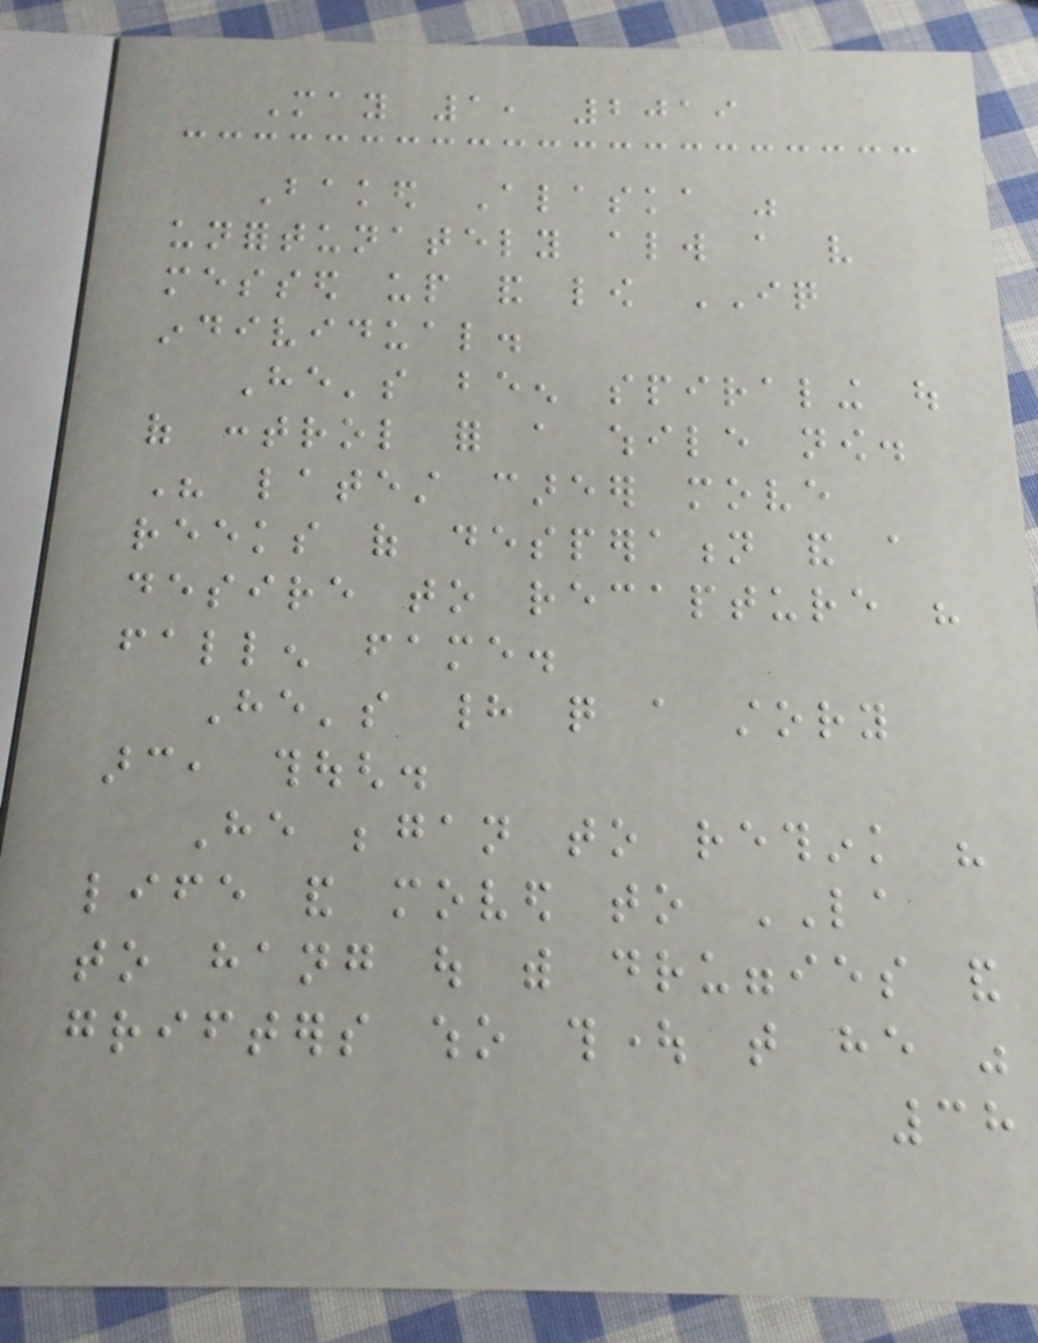May 1, 2019
Baked Alaska was
unfortunately always a very
messed up and low IQ
individual.
He's been spiraling out
of control for a while now.
His latest career move
reeks of desperation and a
desire to recapture his
fallen fame.
He's had quite a story
arc, though.
He began to rethink his
life and moved to LA
to hang out with druggies and
grifters who thought that he was
38
